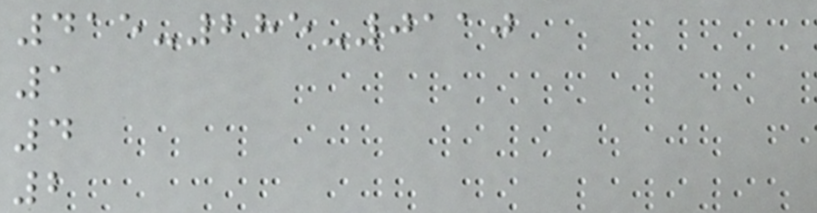415-285-0110
1
4
2
